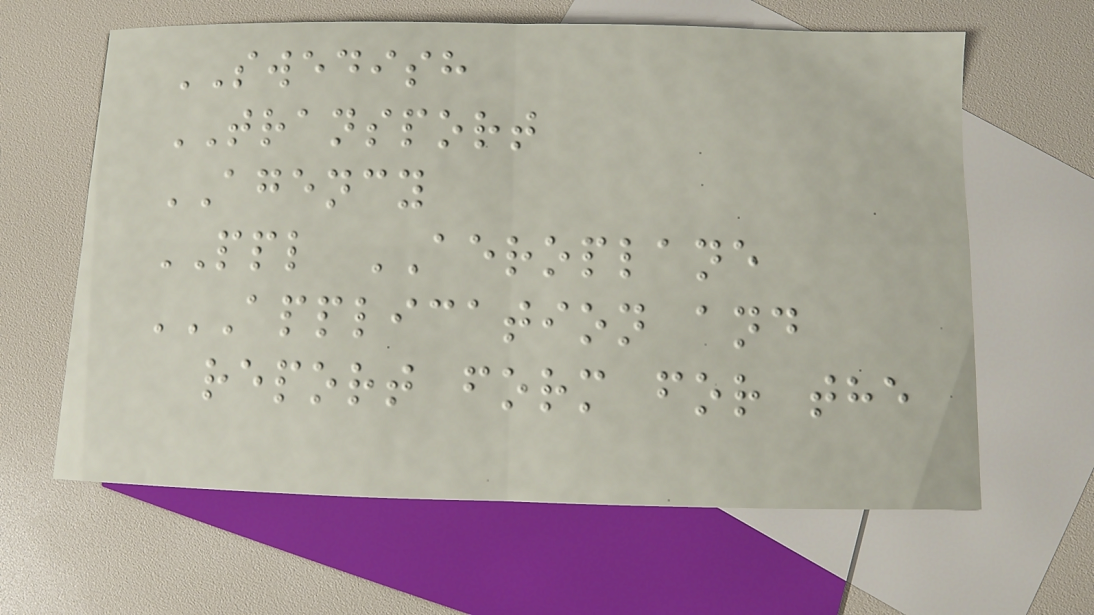SWEDISH
TRANSPORT
AGENCY
PPL AEROPLANE
APPLICATION AND
REPORT FORM FOR THE
